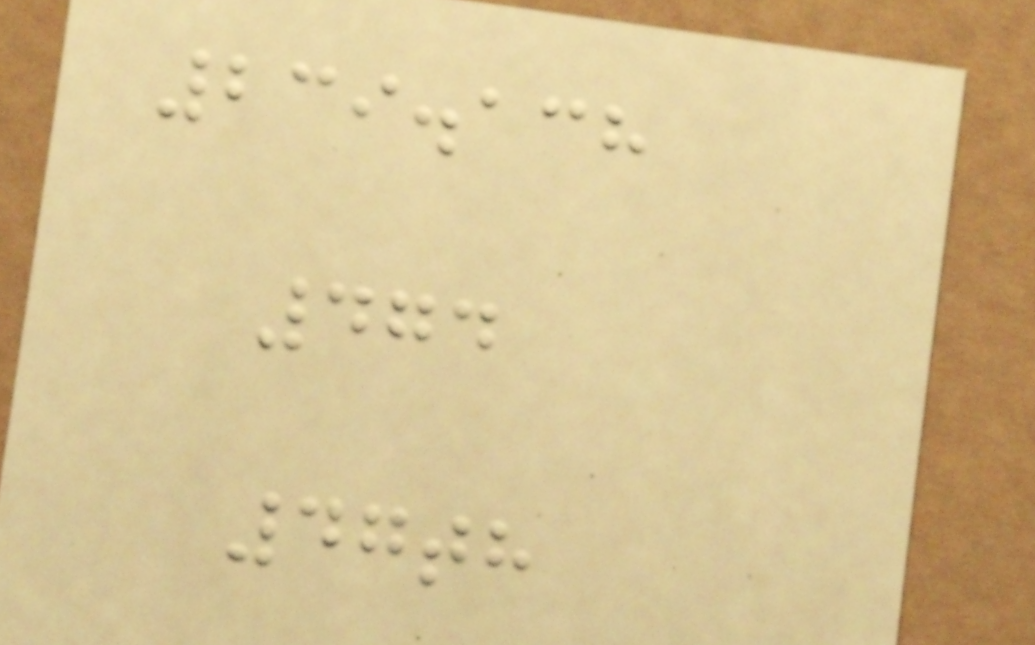239.138
474
47th
